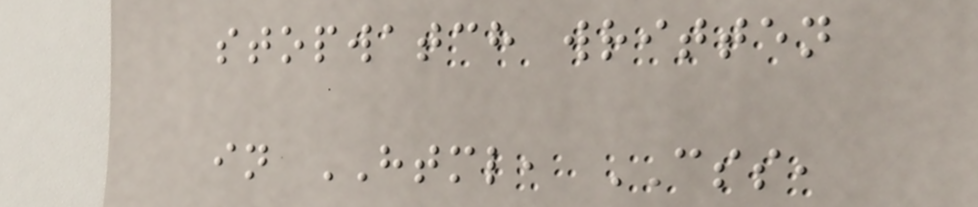stopwatch written
in HTML, CSS,
